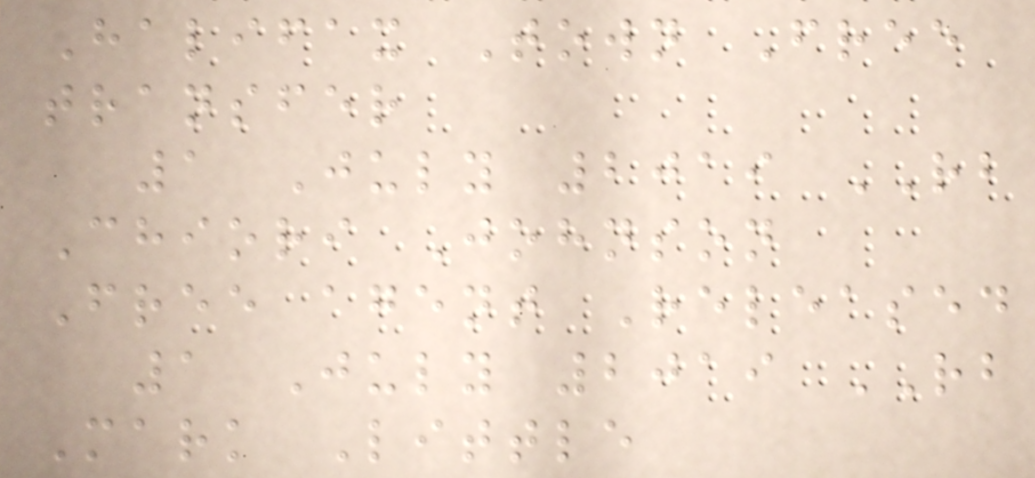Halifax Town Free
transfer
1 July 2019 RB
Chiori Johnson
Free agent Released
1 July 2019 RB
Mark Little
